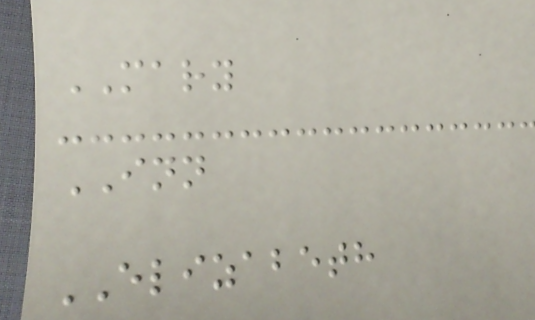MARY
INN
ELIZABETH
